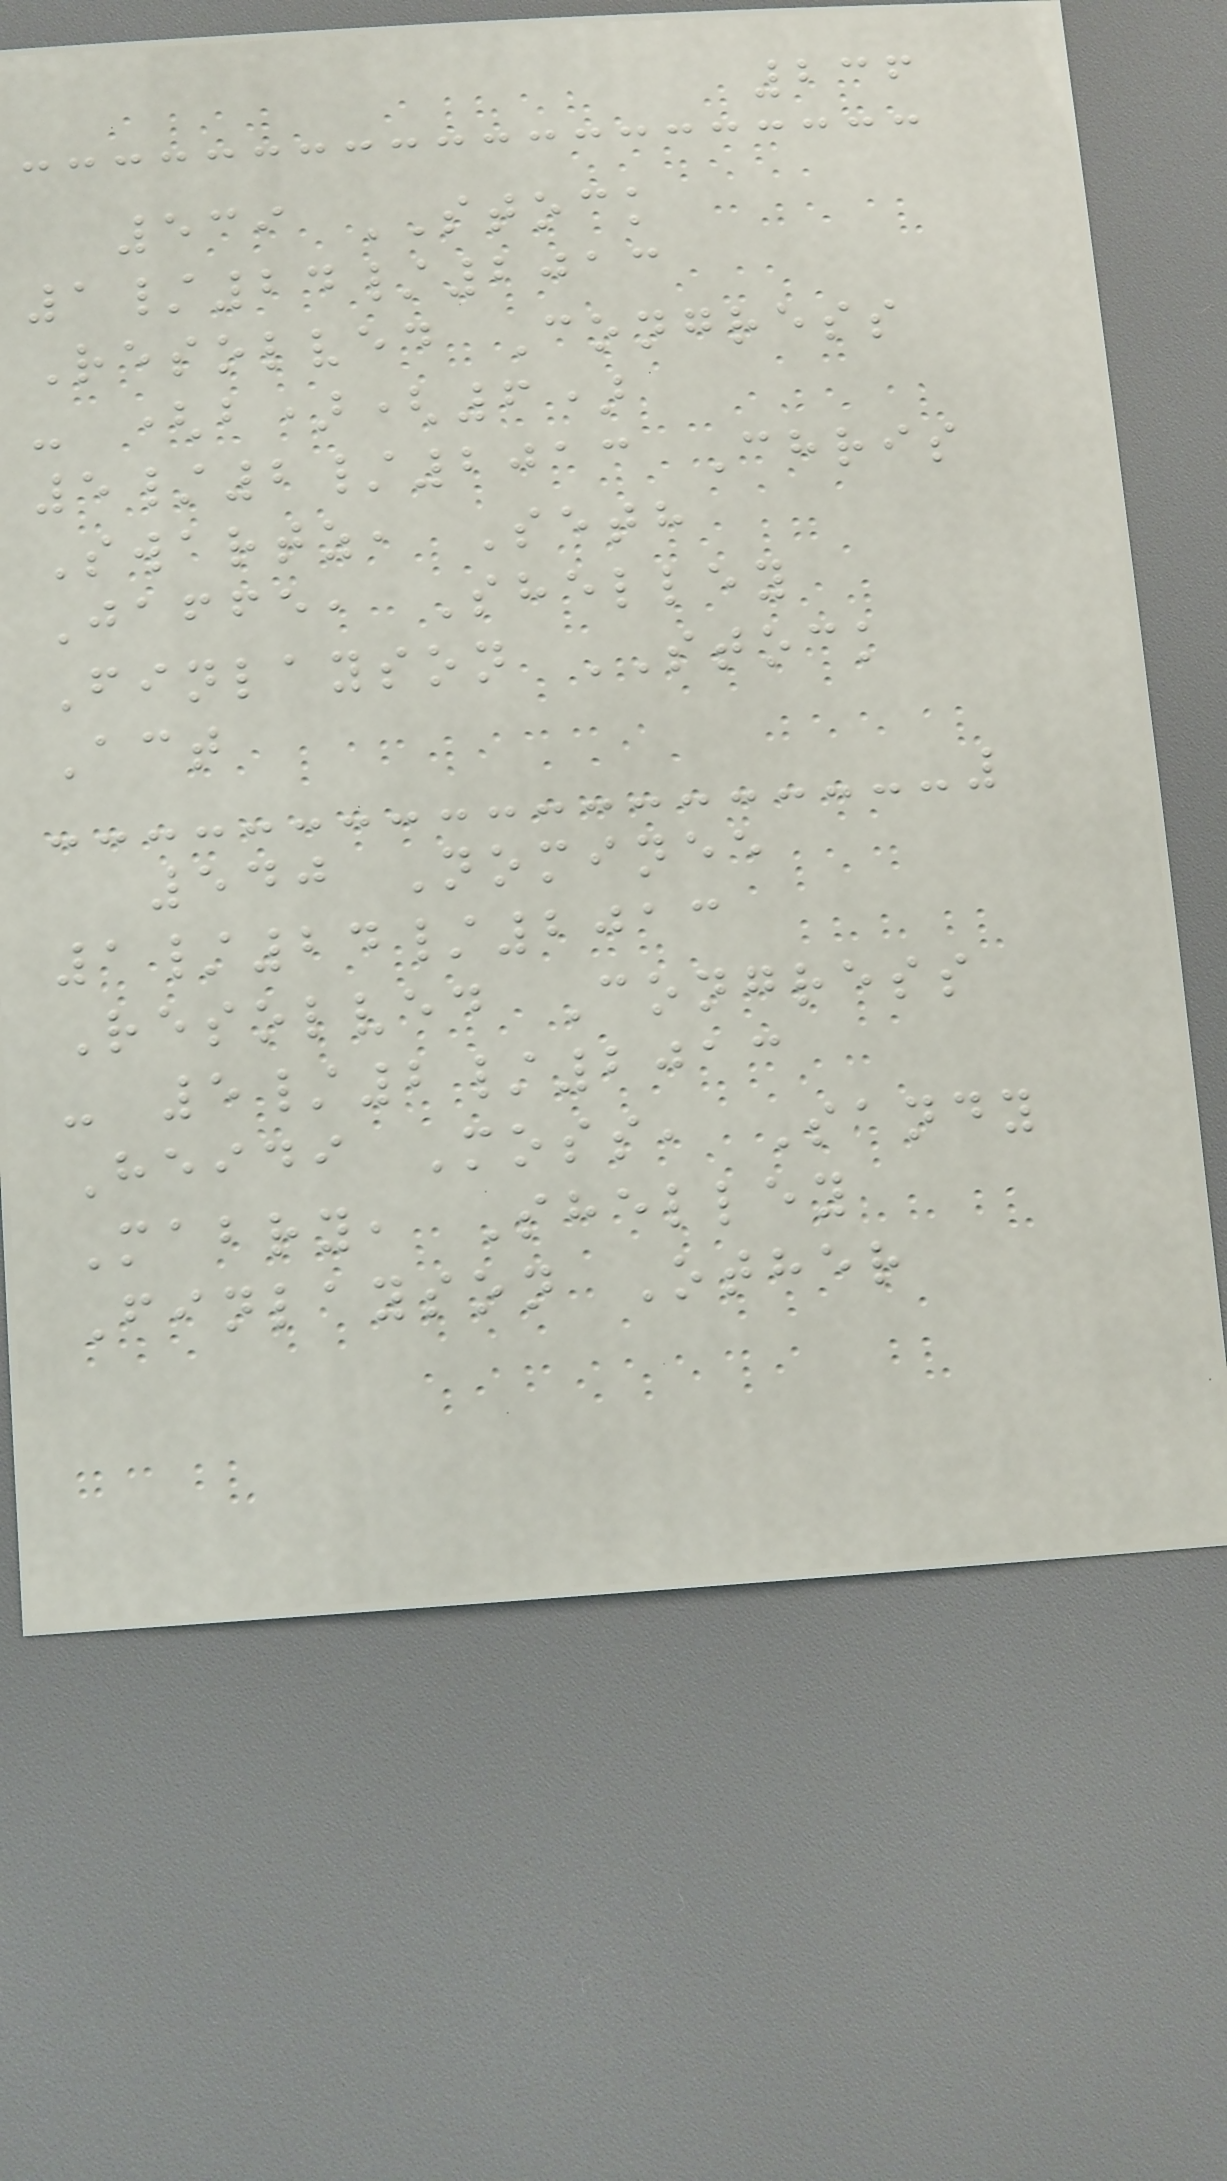236
539 STOCK
1/24/2013
Resolved Congress
- (b)(6)
5/2/2013 Chris
Swartz, Seth
Jaffe, Shelley
Finlayson STOCK
Act
540 Nominee
1/24/2013
Resolved Congress
- 5/2/2013
Heidi Moss, Sandy
Mabry, Shelley
Finlayson Other
